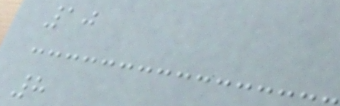10
8
